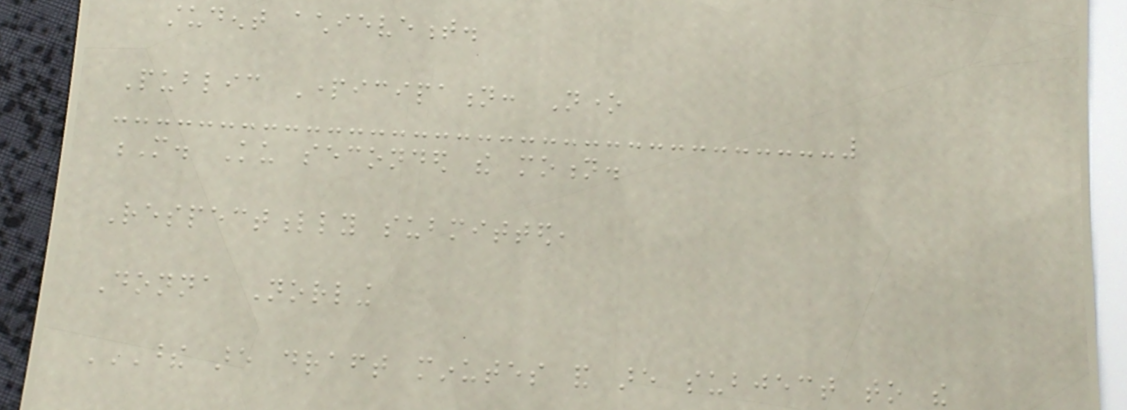student achievement.
Public Participation: None
M. Ku seconded the motion.
Respectfully submitted,
Donna Norling
THESE ARE DRAFT MINUTES AND ARE SUBJECT TO THE
